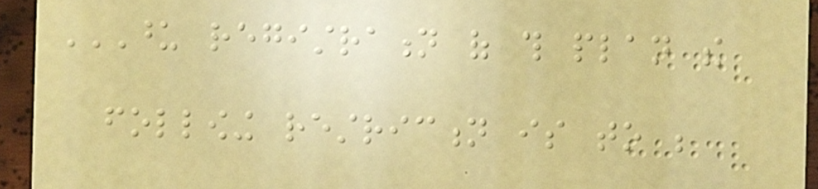UPON REGISTRATION OF THIS PLAN THE
FOLLOWING RESTRICTION IS TO BE
